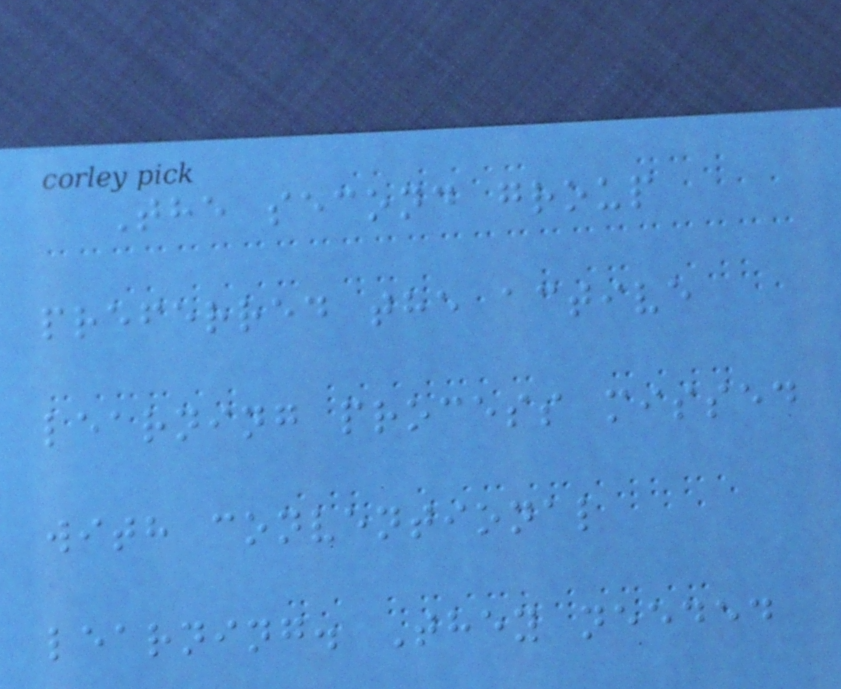The second group
preferred the active
learning process missed
with conventional
learning. They needed
